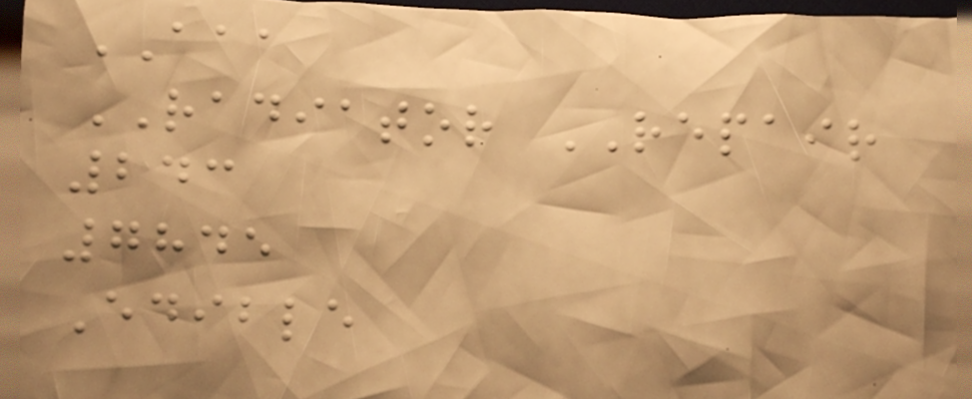AAA
RADIATOR REPAIR
243
7845
Edible
